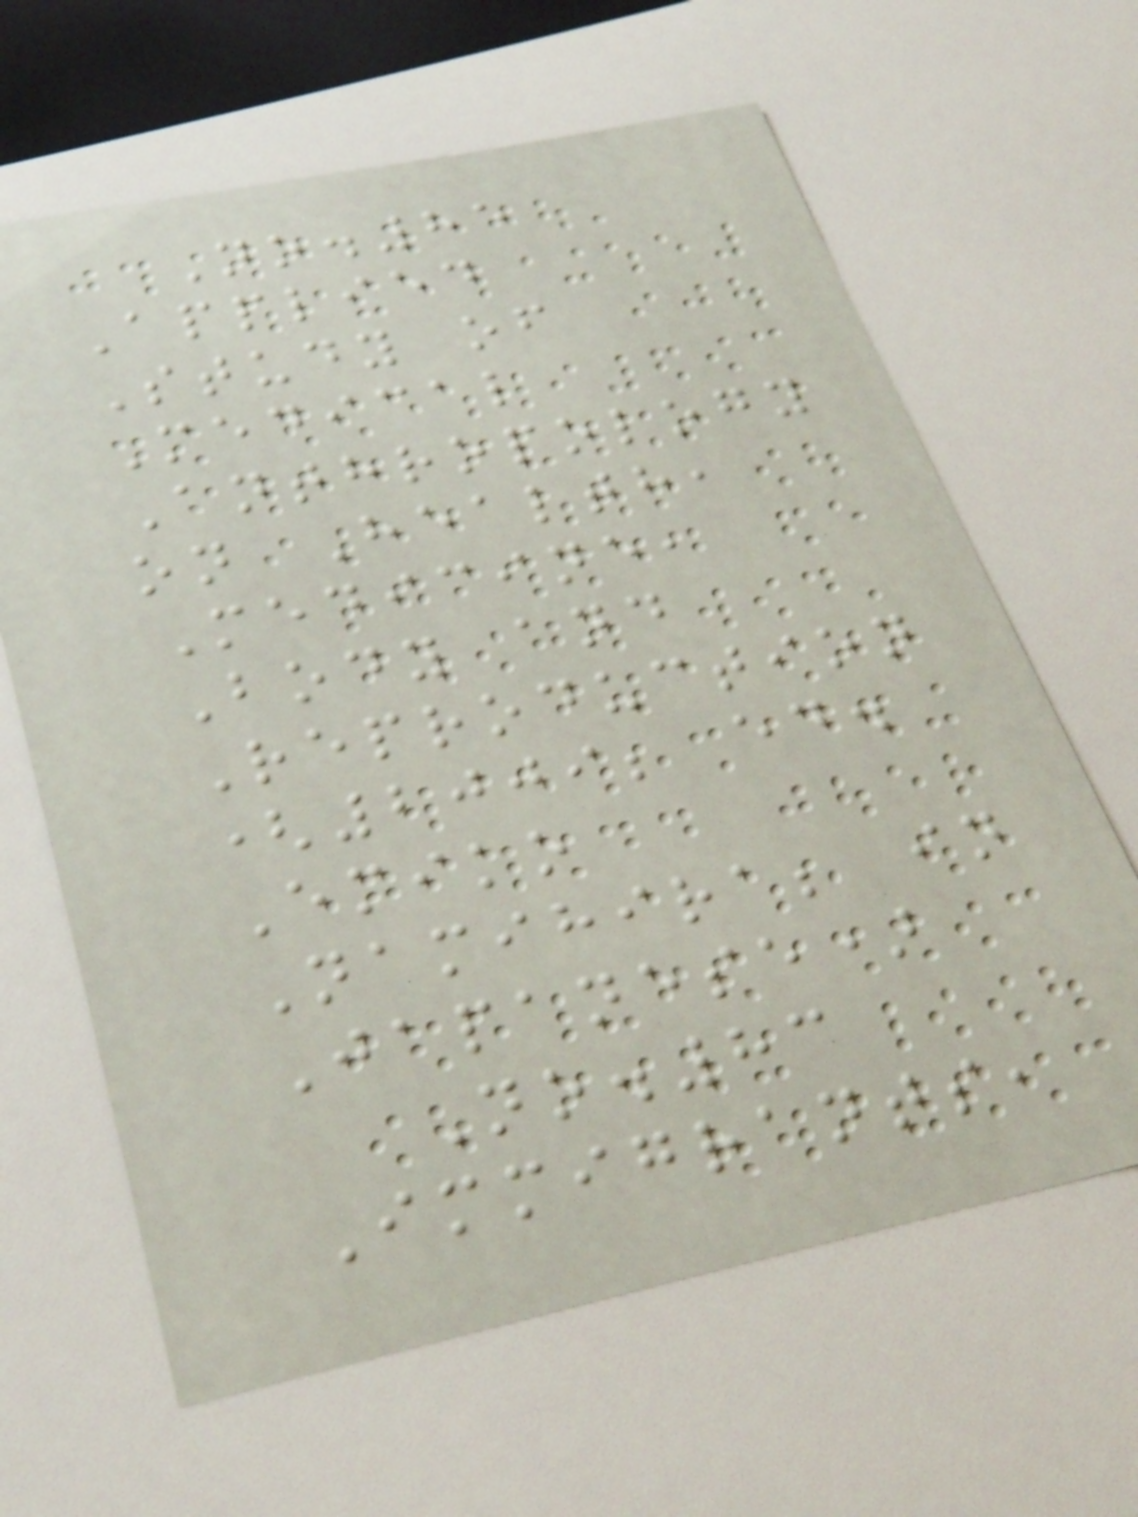No.85
Applied
Study of
Medical
Anthropology
on Health,
Medicine,
Body and
Reproduction
(2009; ed.
Emiko
Namihira; in
Japanese)
No.83
Immigrants,
